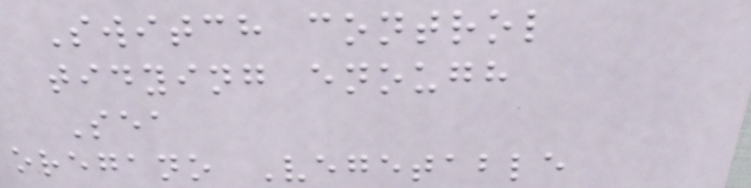Switch control
tidying enough
Sea
oregano Vegetable
